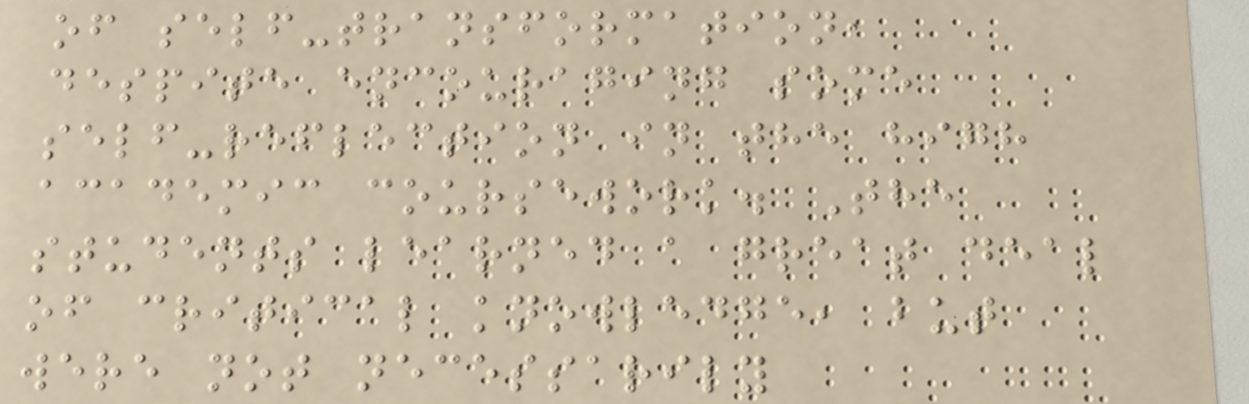of self-transformation,
despite encouraging some
self-reflection in the high
academic coursework. The
students learned a great deal
of critical knowledge, but
were not necessarily
